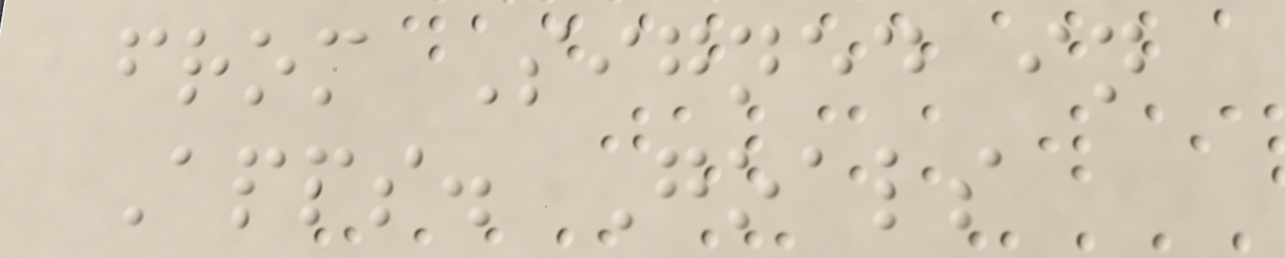from Signed in
Apps. Goals
